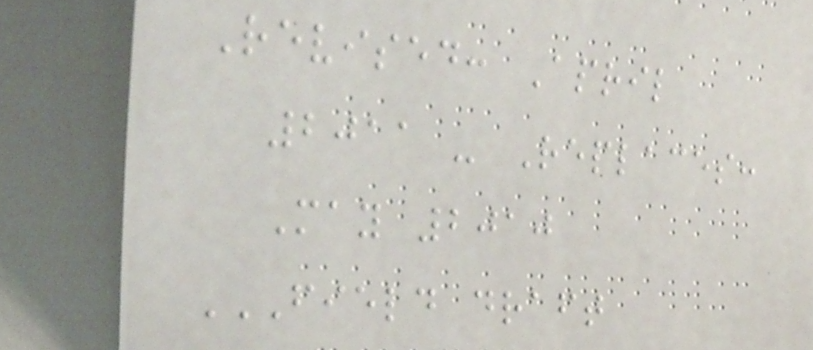Revised: April
2011 - Replaces:
May 2010
FIELD DRAFT
